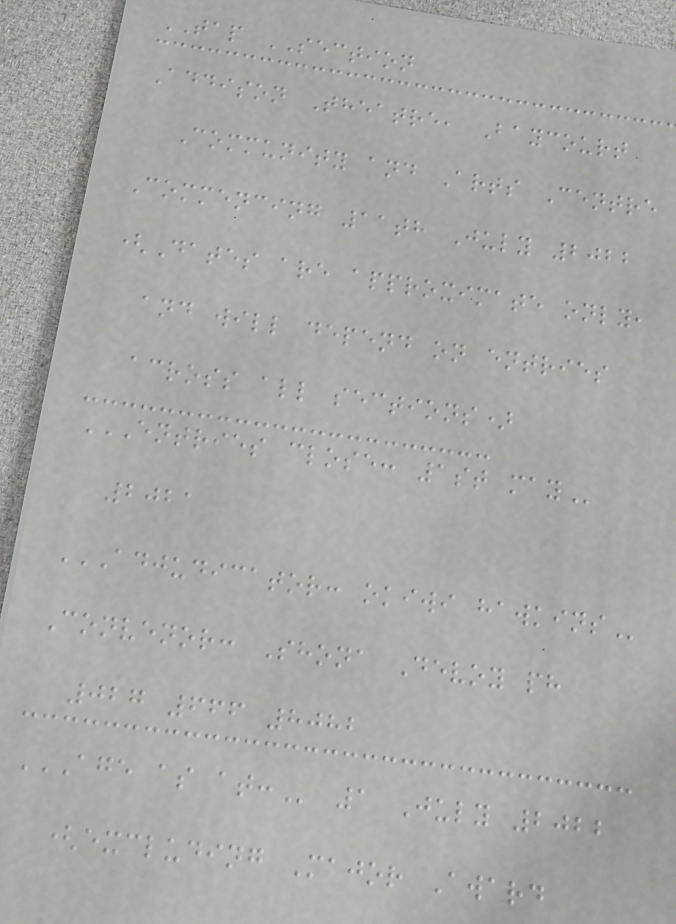TAP SECTION
Addison Theatre, Baycourt
Community and Arts Centre
Commencing 11th July 2022
(Dates are approximate only,
and will depend on entries
across all sections)
ENTRIES CLOSE: 1ST MAY
2021
ADJUDICATOR: OKIWI HAWKINS
Convenor: Shona Devoy ph
027 666 8082
AGE AS AT: 1 July 2022
(excluding Major Award
